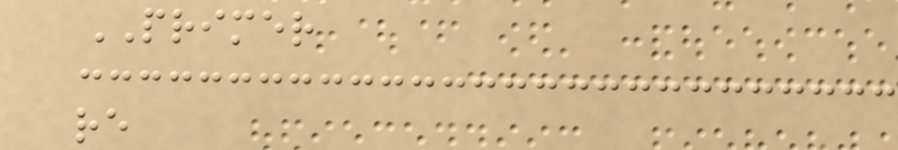PRIMER
re
